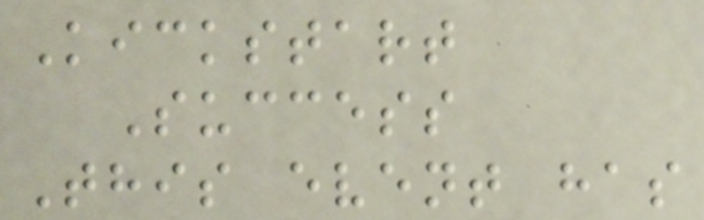Kickstart
Success
This event has
